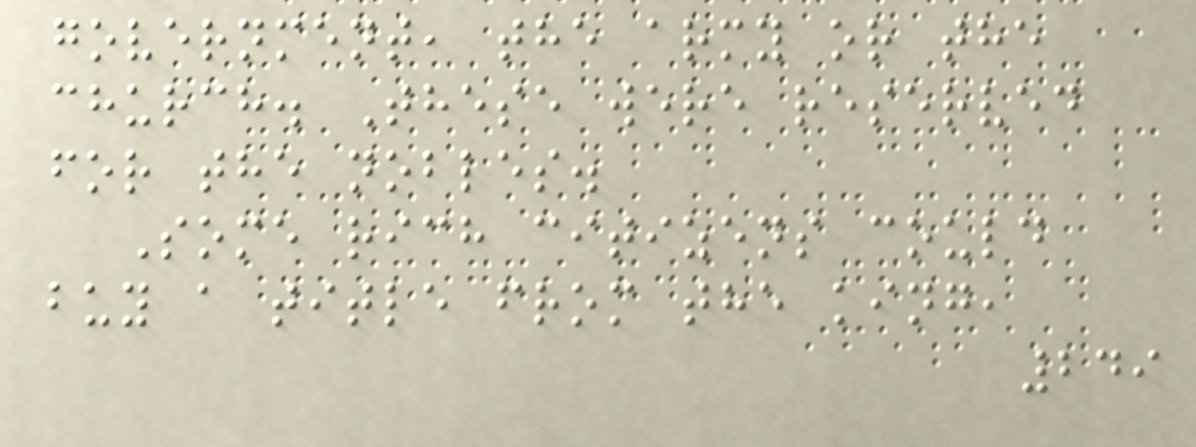government, the army or the
church. These were reserved
for the nobles.
Some rich citizens could
buy a title from the king,
249
